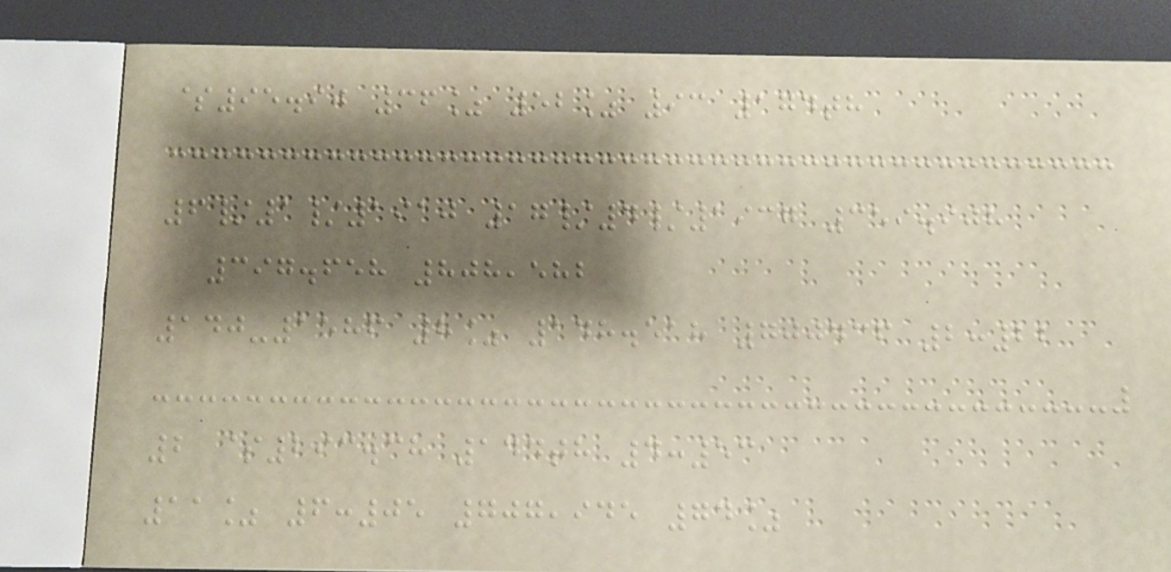$95.90 36% 52% 93 174th
6/1/1910 17/4/1937 359.908
397.658 808,582
140-1586 8% 148.518 700436 2:22
2 $293.38 144th 4:53
11% 6:05 707,945 74%
